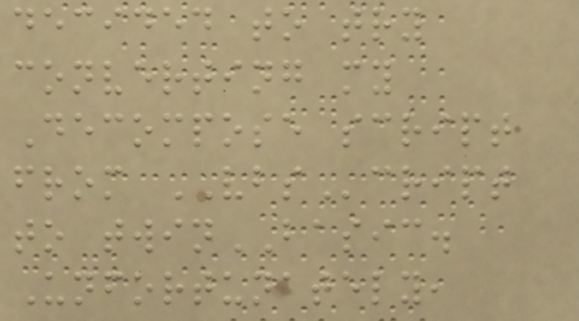decided to try
converting my
Decompose script
from VBScript
to twinBASIC.
Unfortunately,
